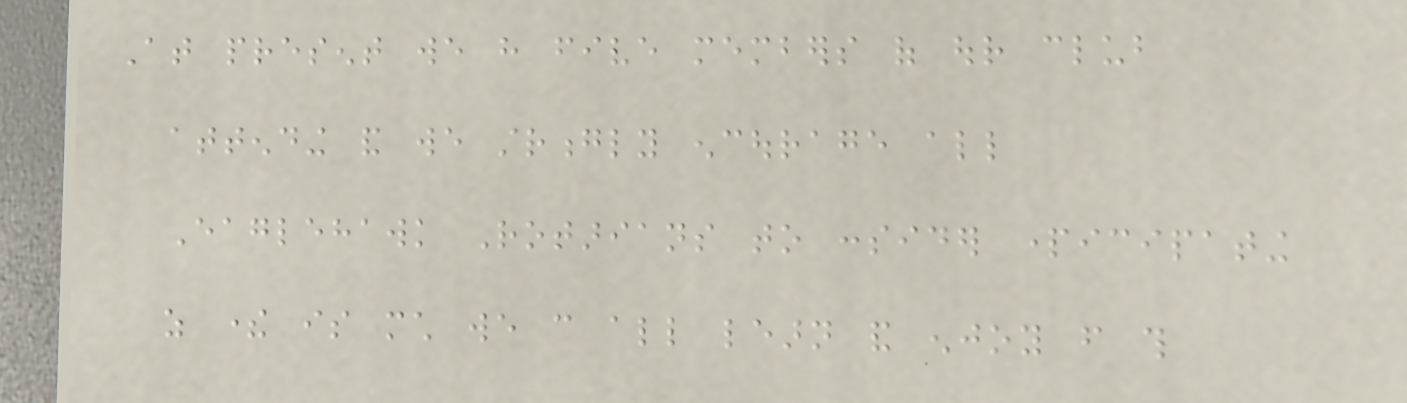At present we have five members of our club
attending and we strongly encourage all
Eaglehawk Rotarians to consider participating
as there is much we can all learn and enjoy from this
